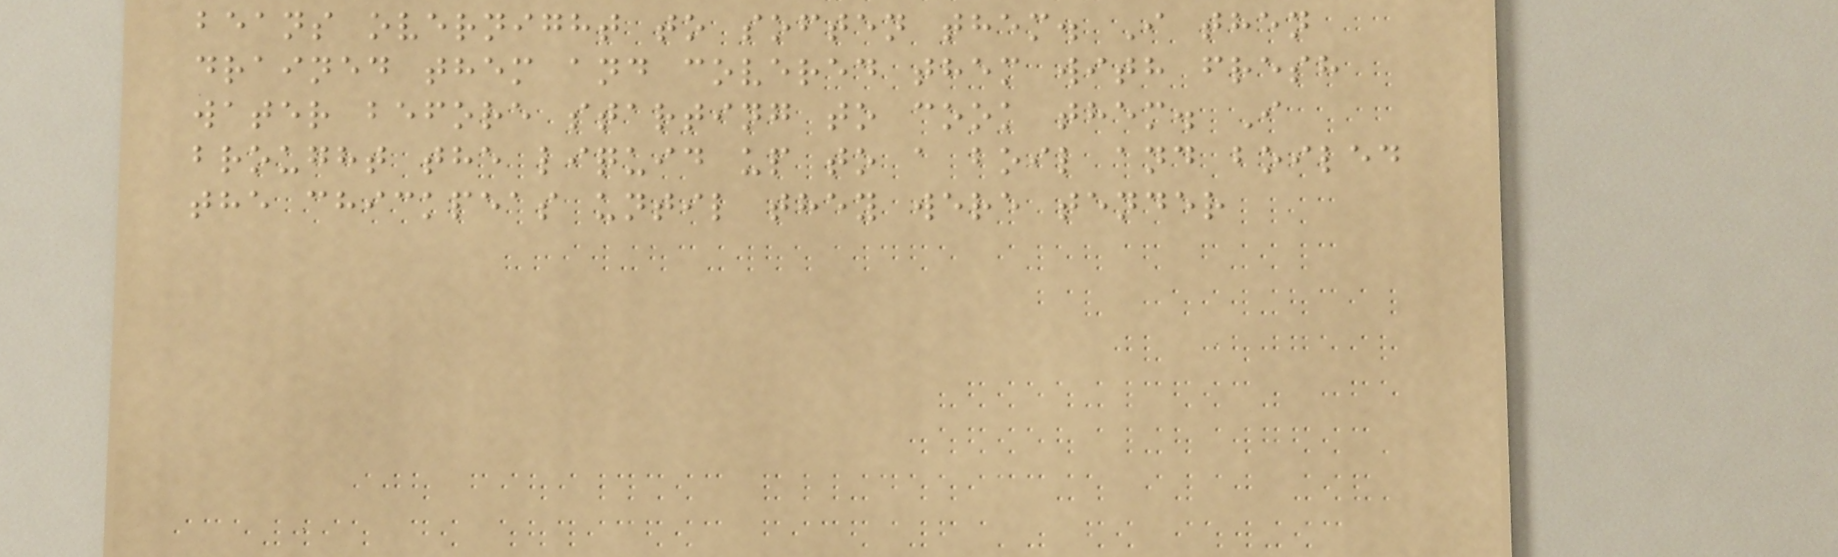beans overnight to soften them. I then
drained them and covered them with fresh
water before starting to cook them. I
brought the liquid up to a boil and boiled
the chickpeas until they were tender
